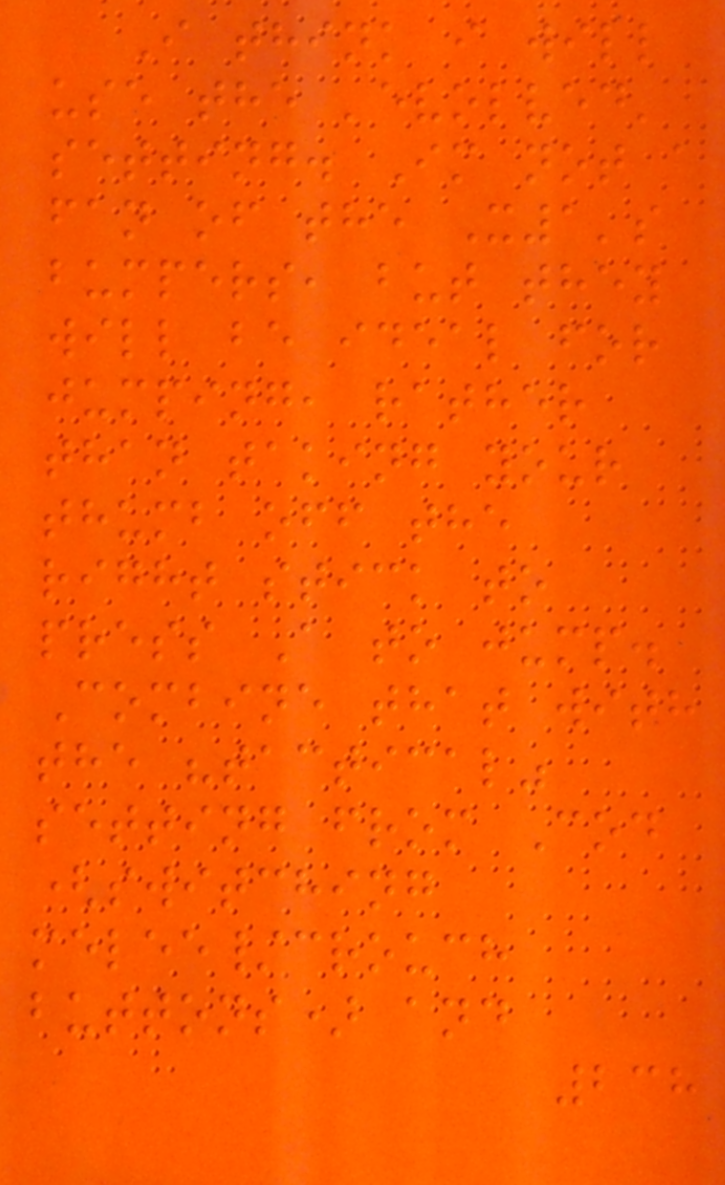I think i will
use the 'evolved'
setting. Im not a
fan of the X1's
bumpers, but they
will be ideal for
jumping, rather
than taking your
thumb off the
right stick to
press A to jump.
Combine that with
the "tactical"
setting from Cod
(switching
melee/crouch
buttons) and
238
